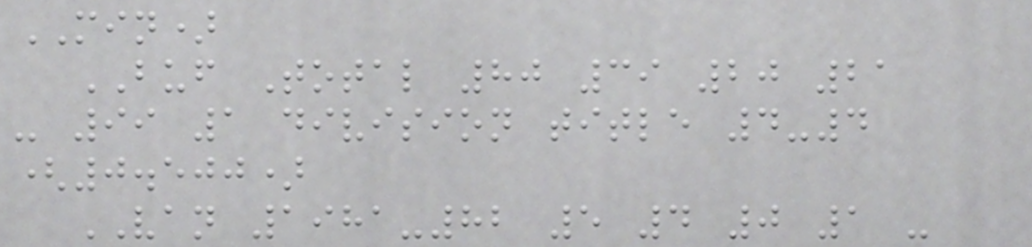MIN)
BUF Total 80 39 20 21
- 99 1 division title 4-4
(0.500)
VAN 1981-82 5 4 0 1 -
